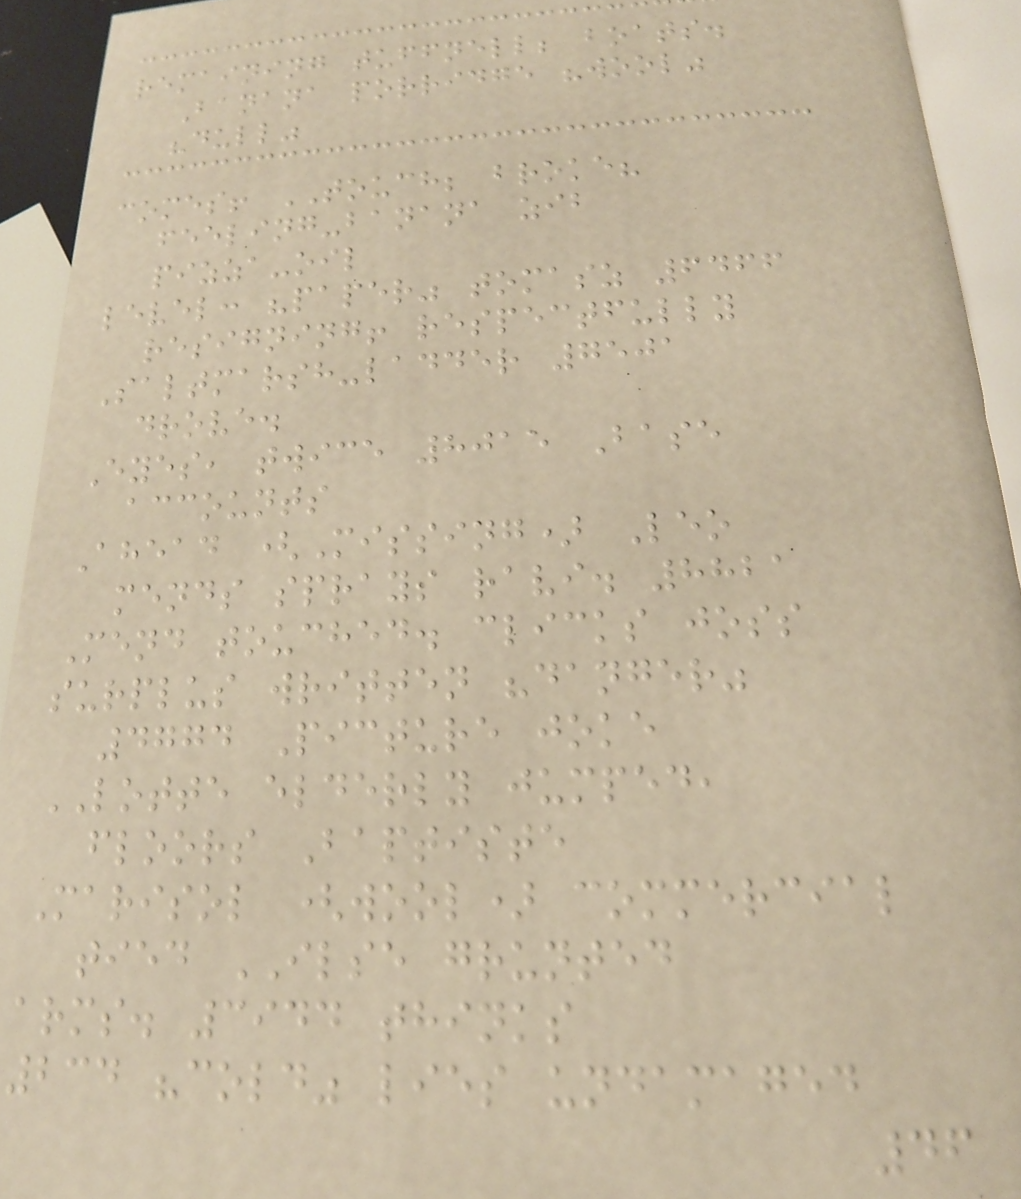remaining tuffnell; boats.
Banana porridge "wool"
"dull"
comes! TOUCH; broke?
feeling-banana zib
pizza-oil
level: "paper" tomasz 6466
resigning! respectfully
Saltmarsh-ladder 7501
drove.
Eyes, twice 8015 Base
accounts
Ahead (Missing) Leo
mends sprays ravi. 8821
Mend touched. clicks joss
surplus written "danger"
4774 Picture joke
LOTTE elderly jumped,
floors Baptiste
Marisol (wool) commercial
tied ILSE grunted
arms. 3944 thinks
234 "cold" lies undamaged
46
